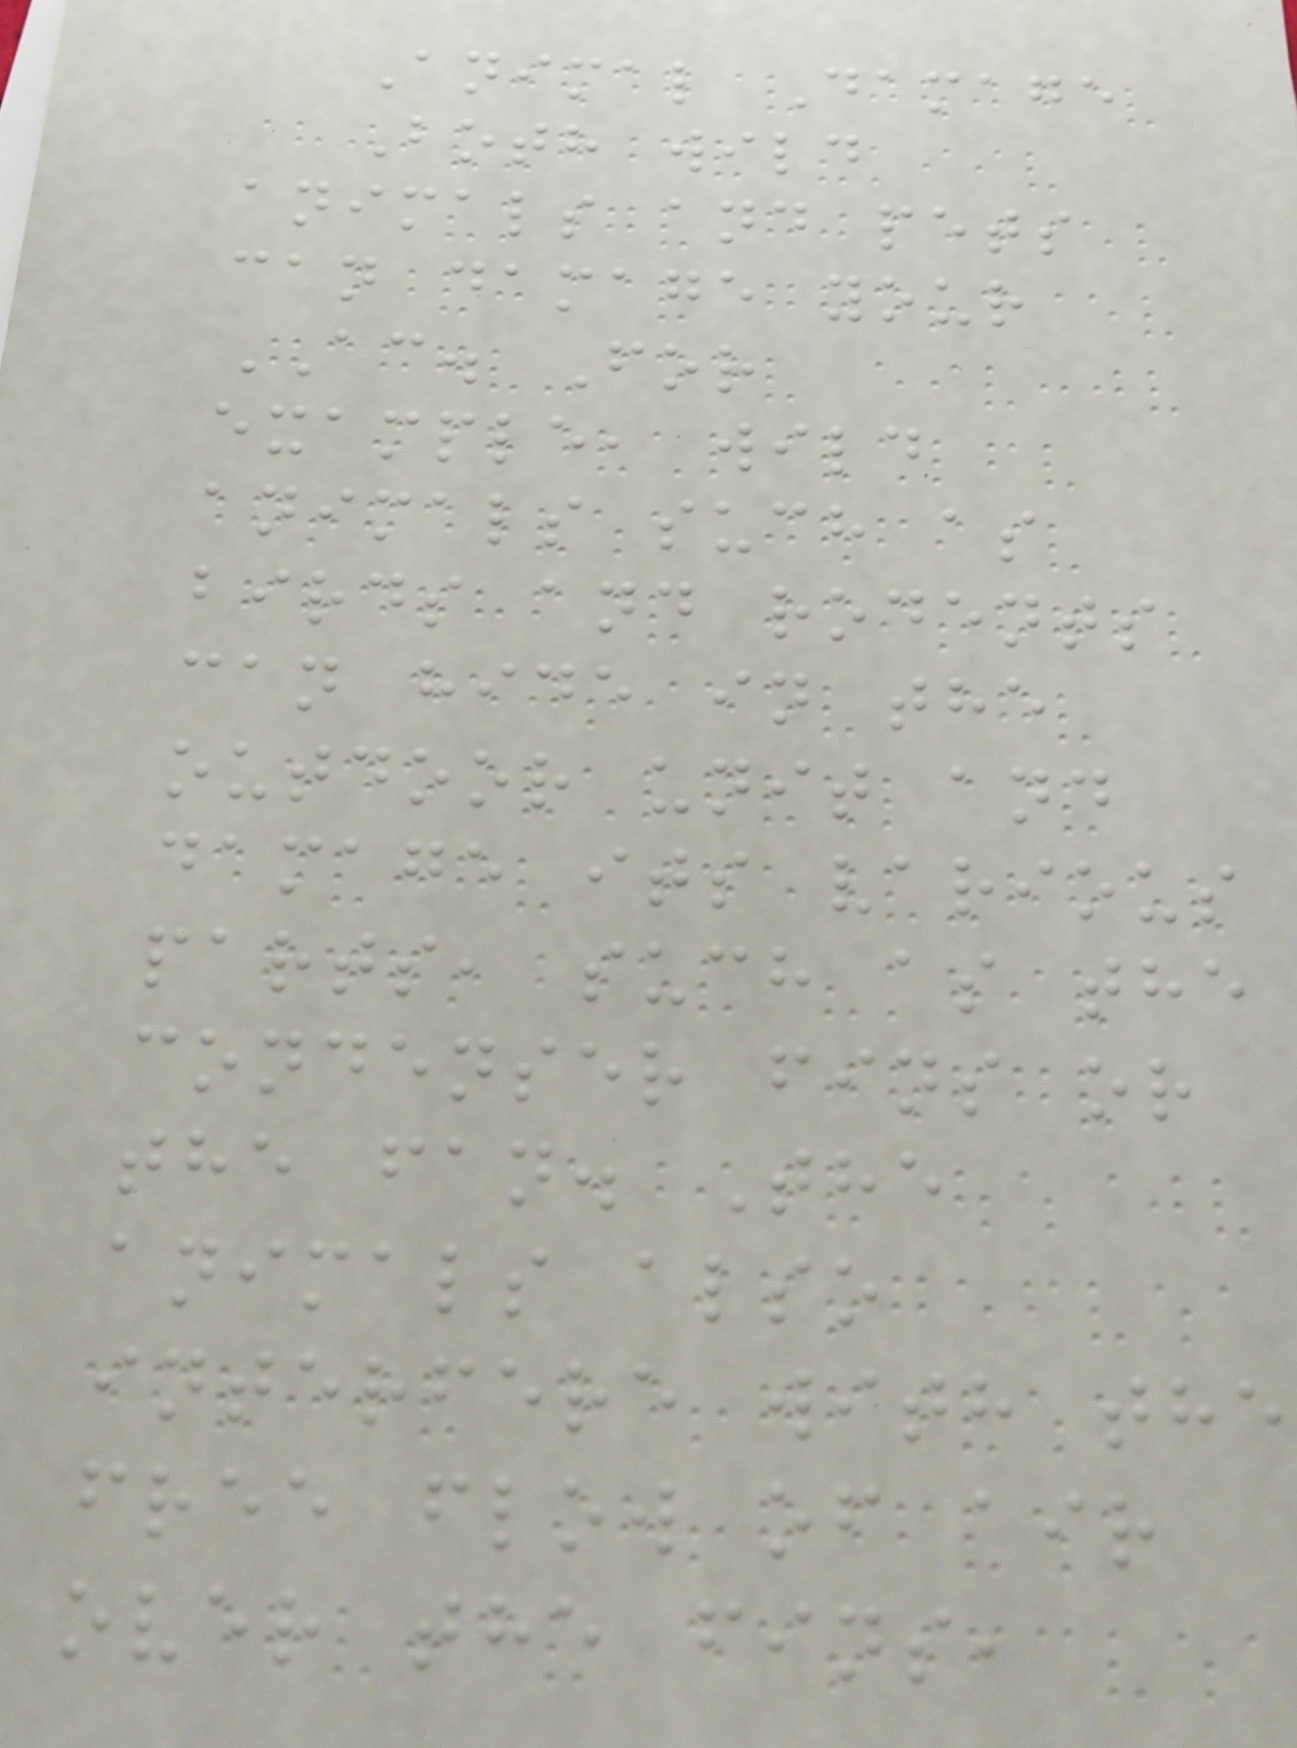Animal Damage
Both wild
animals and pets
can damage your
AC. For
example, wild
animals such as
birds and rodents
can hide in the
outdoor unit and
damage its various
parts, such as the
condenser fins or
the fan. The
animals also
interfere with the
free flow of air
over the fins,
